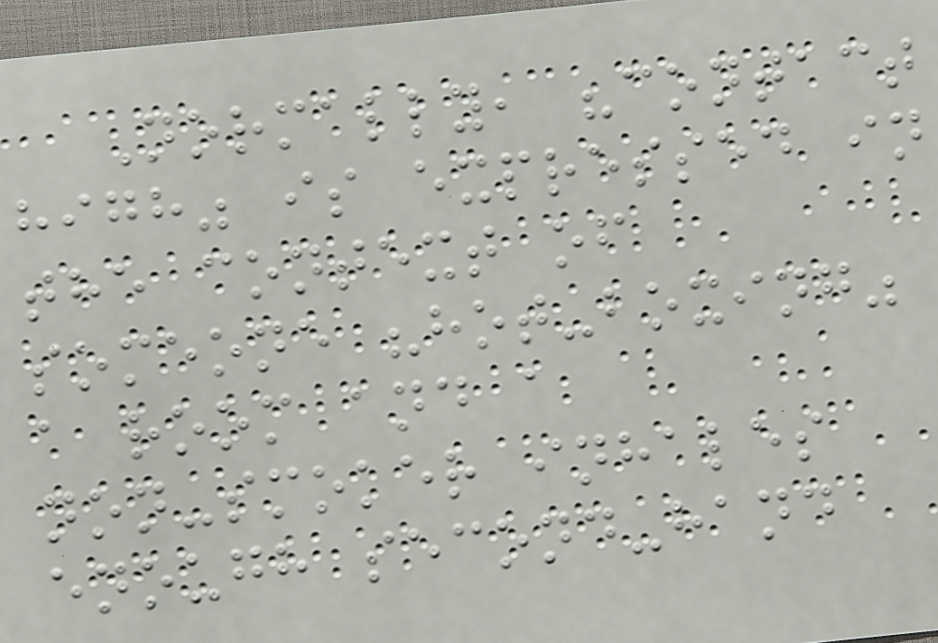Normally, "contact
high" is expressed in
the context of
someone "hot-boxing"
a room and a
non-smoker inhales
enough second-hand
